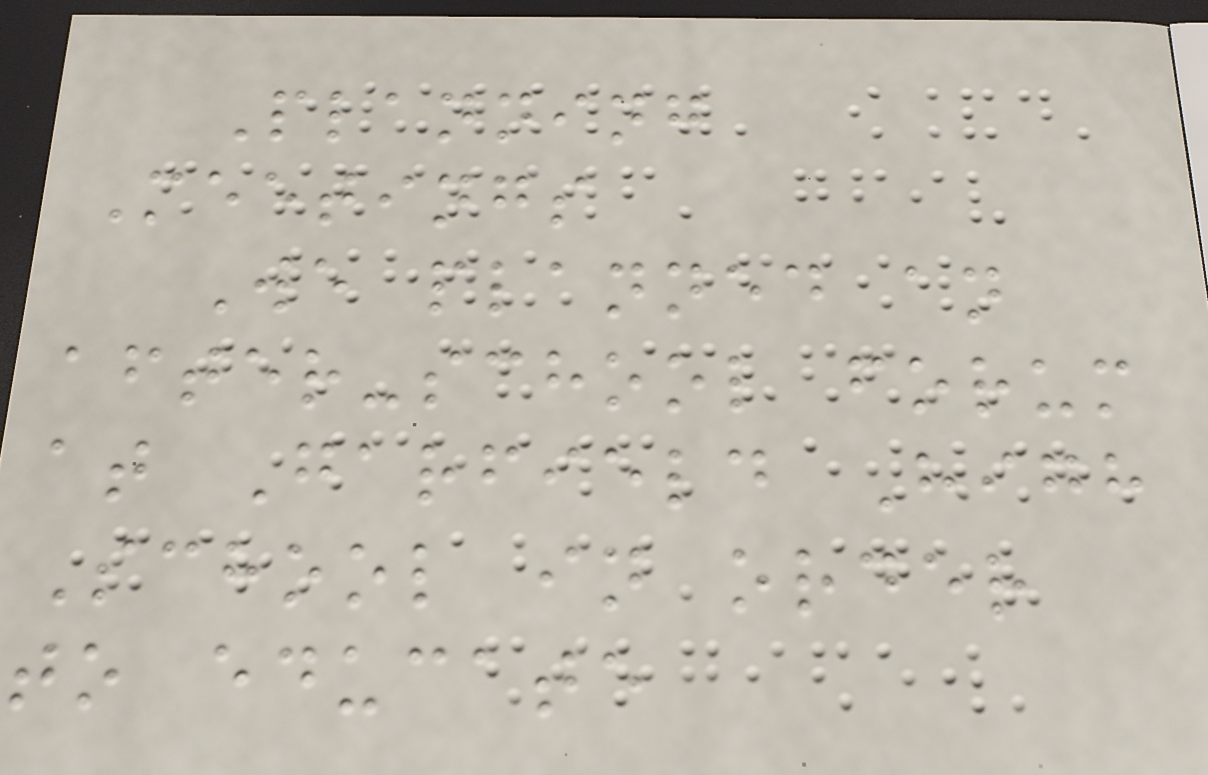Planning
Meetings
We planned an
after-school forum
at Garfield High
School in order
to educate
